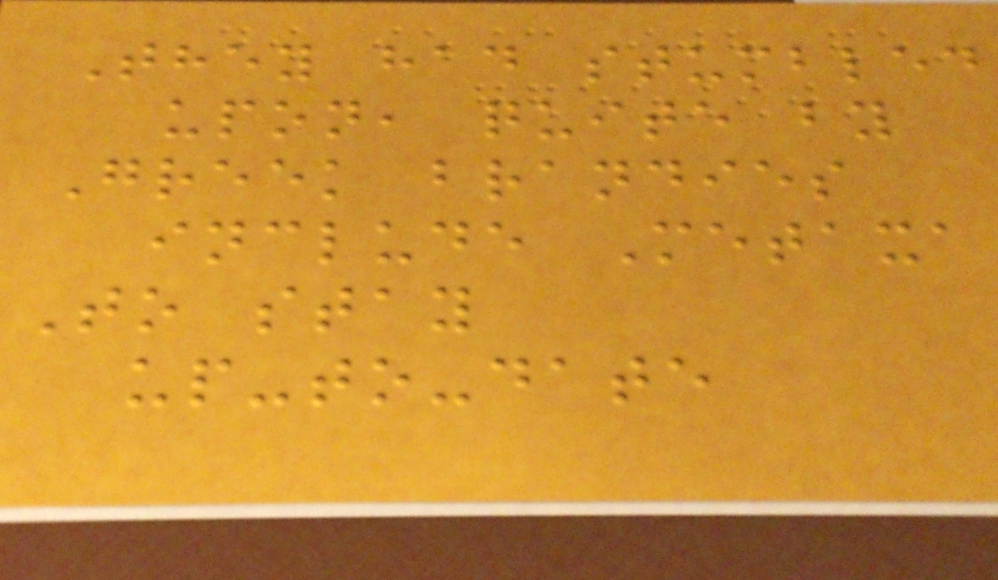They had stumbled
upon, quite by
Greek brandies
include Metaxa
To stay
up-to-date
